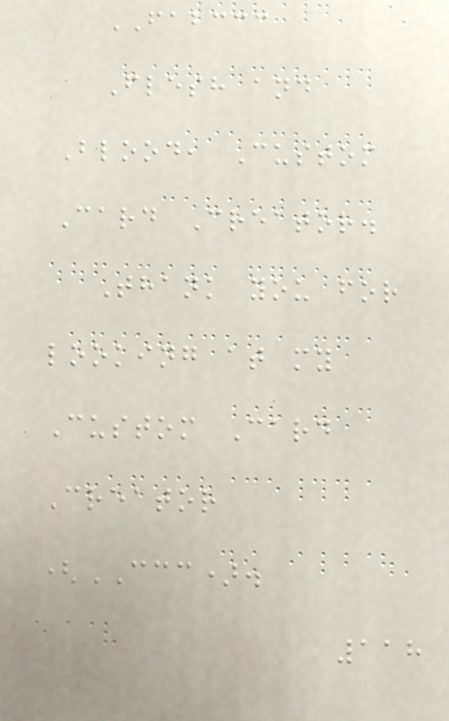FABCCC
Flesh and
Blood, Custom
Card Creator.
Thank you for
looking at my
Custom Card
Creator
(CCC).
118
